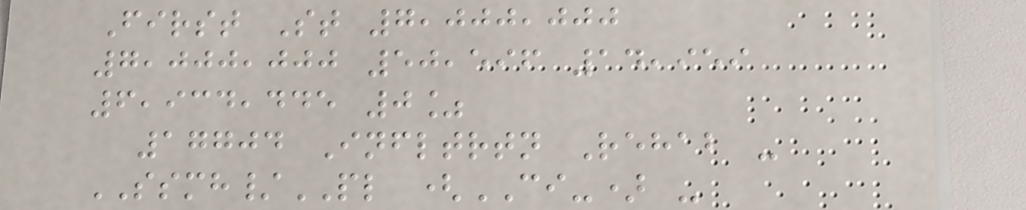First St 7,000,000
7,000,000 50,596 14,959
6,934,445 0%
17704 Infltrtn Rehab -
SSMH/PL (CI-) -
